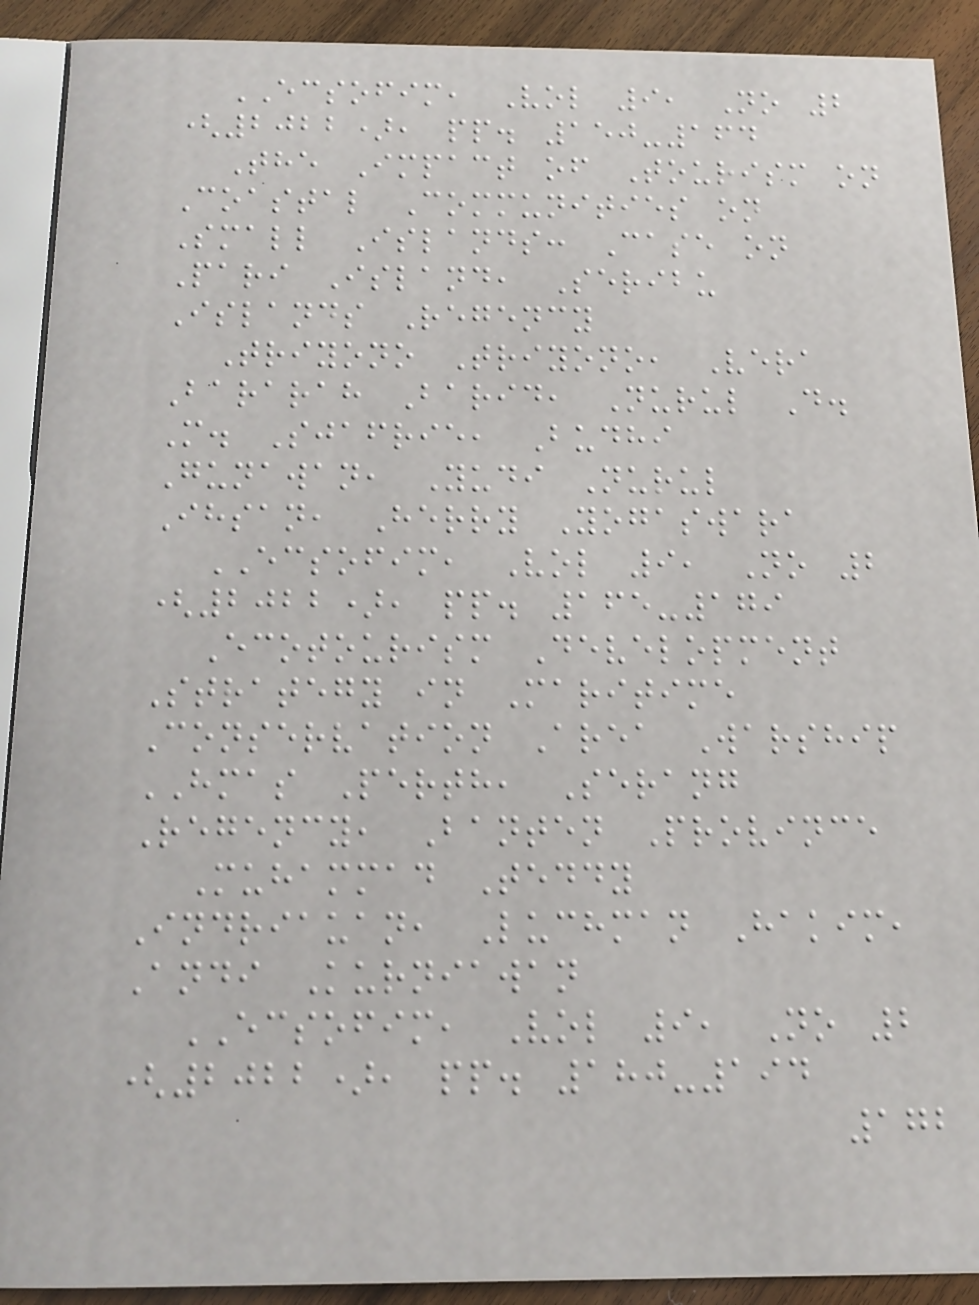ECSOFIM, Vol 9, No 2
(2022), pp. 150-164
The Impact of Tourism on
Coastal Communities on
Small Islands: Case on
Pari Island, Seribu
Islands Regency
Triyono Triyono, Vera
Bararah Barid, Nurul D.
M. Sjafrie, Budhi
Gunawan, Yudi Nurul
Ihsan, Herry Yogaswara
ECSOFIM, Vol 9, No 2
(2022), pp. 165-179
Ecotourism Development
Strategy in Maritime
Conservation Area Warship
HMAS Perth, Serang
Regency, Banten Province
Muhammad Teddy
Indriauan, Luchman Hakim,
Andi Kurniawan
ECSOFIM, Vol 9, No 2
(2022), pp. 180-194
172
